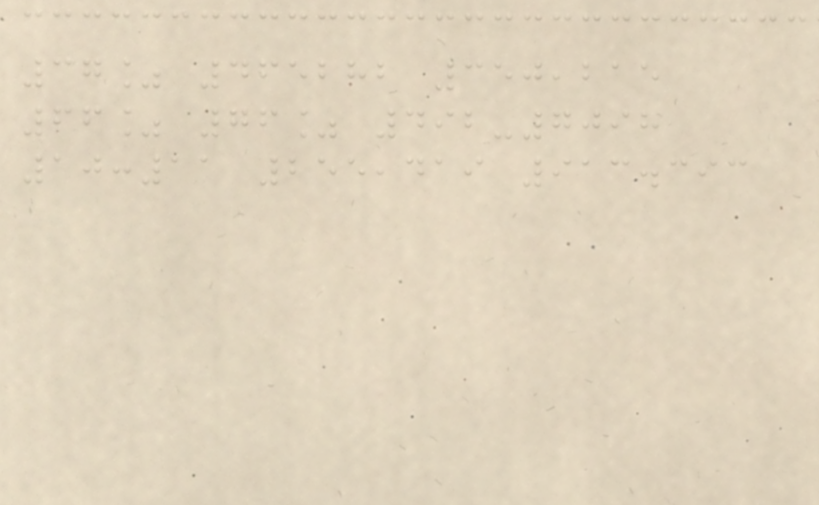37% 465282 350,215
66% 76% 492-7098
10:11 255,419 913.393
